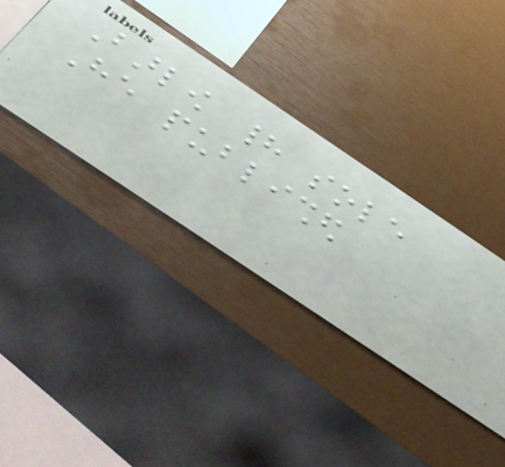Barlow had sole
He published
